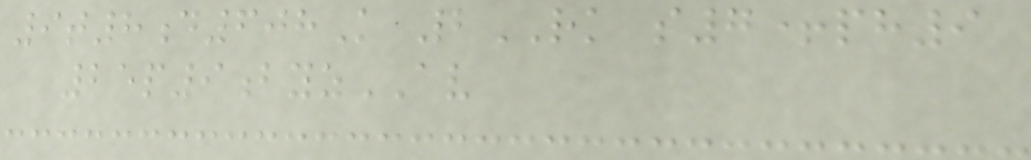9t8d608K 2RK s7+ph9
25p9byzAV
